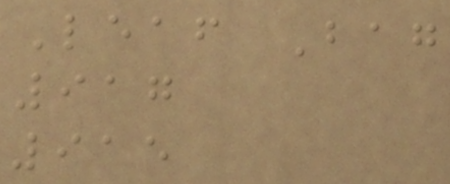Leaf Bag
917
915
